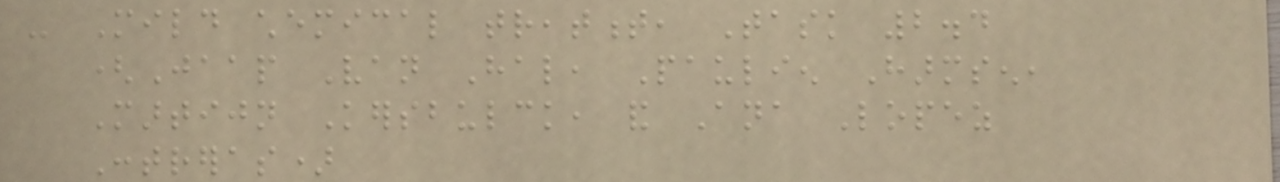- Mild chemical treatment, Task 2.4
(Jaap Van Hal, Paulien Harmsen,
Martijn Kersbulck, and Ana Lopez
Contreras)
